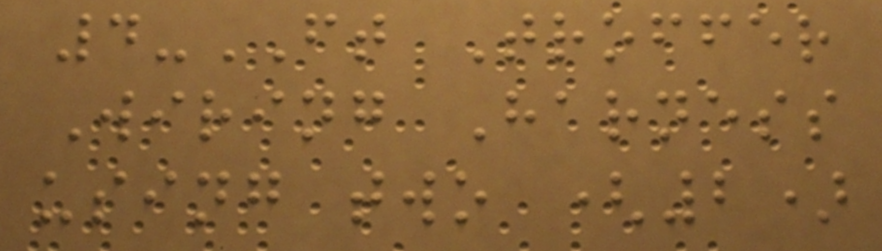4-FT Troffer
Wiring Harness
using two (2)
